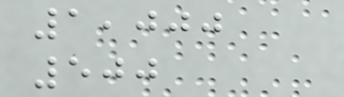1,000
500
